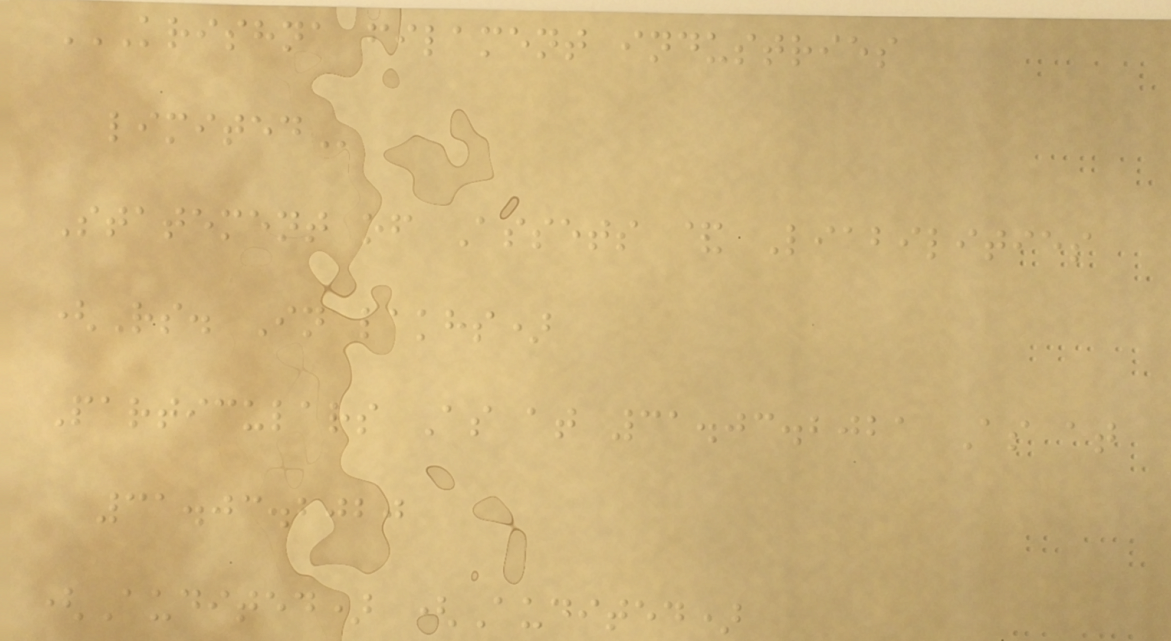KRISHNA FILAMENT INDUSTRIES
LIMITED
Statement of Assets & Liabilities
(Rs. In lakhs)
Particulars As at 31.03.2021 As at
31.03.2020
(Audited) (Audited)
